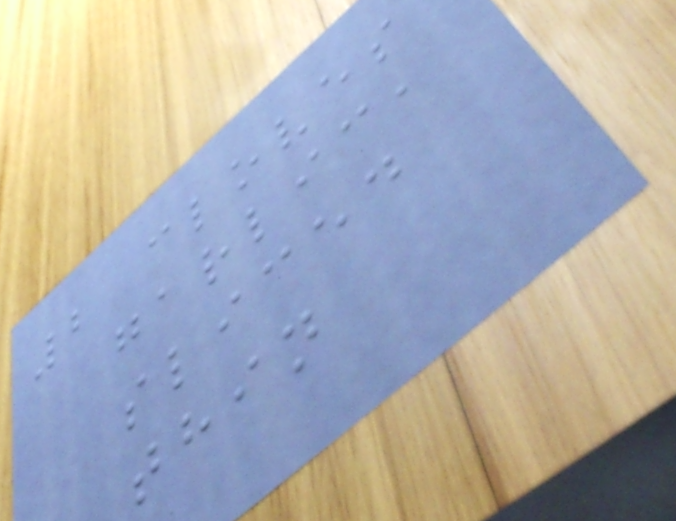2 cloves
garlic,
sliced
thin
